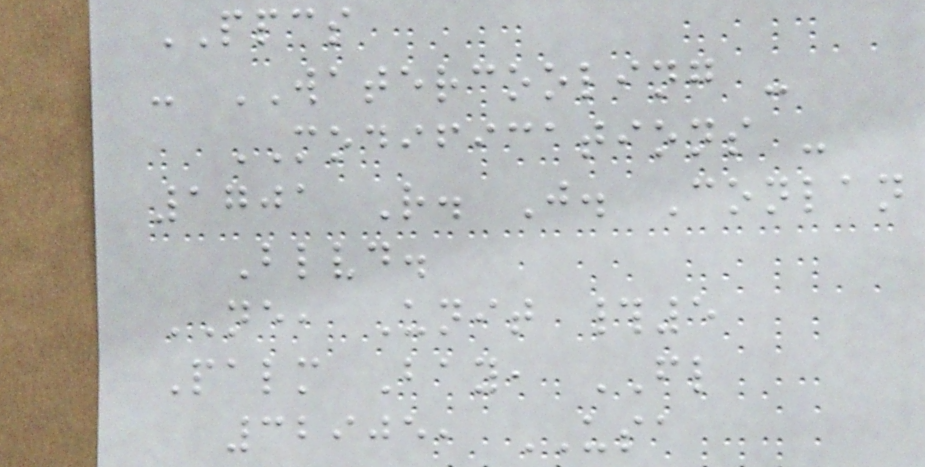PPCS
- WATERCOOLING -
MODIFICATIONS -
1701 R. J. Conlan
Blvd.
NE, Unit #5
Palm Bay, FL
32905, USA
